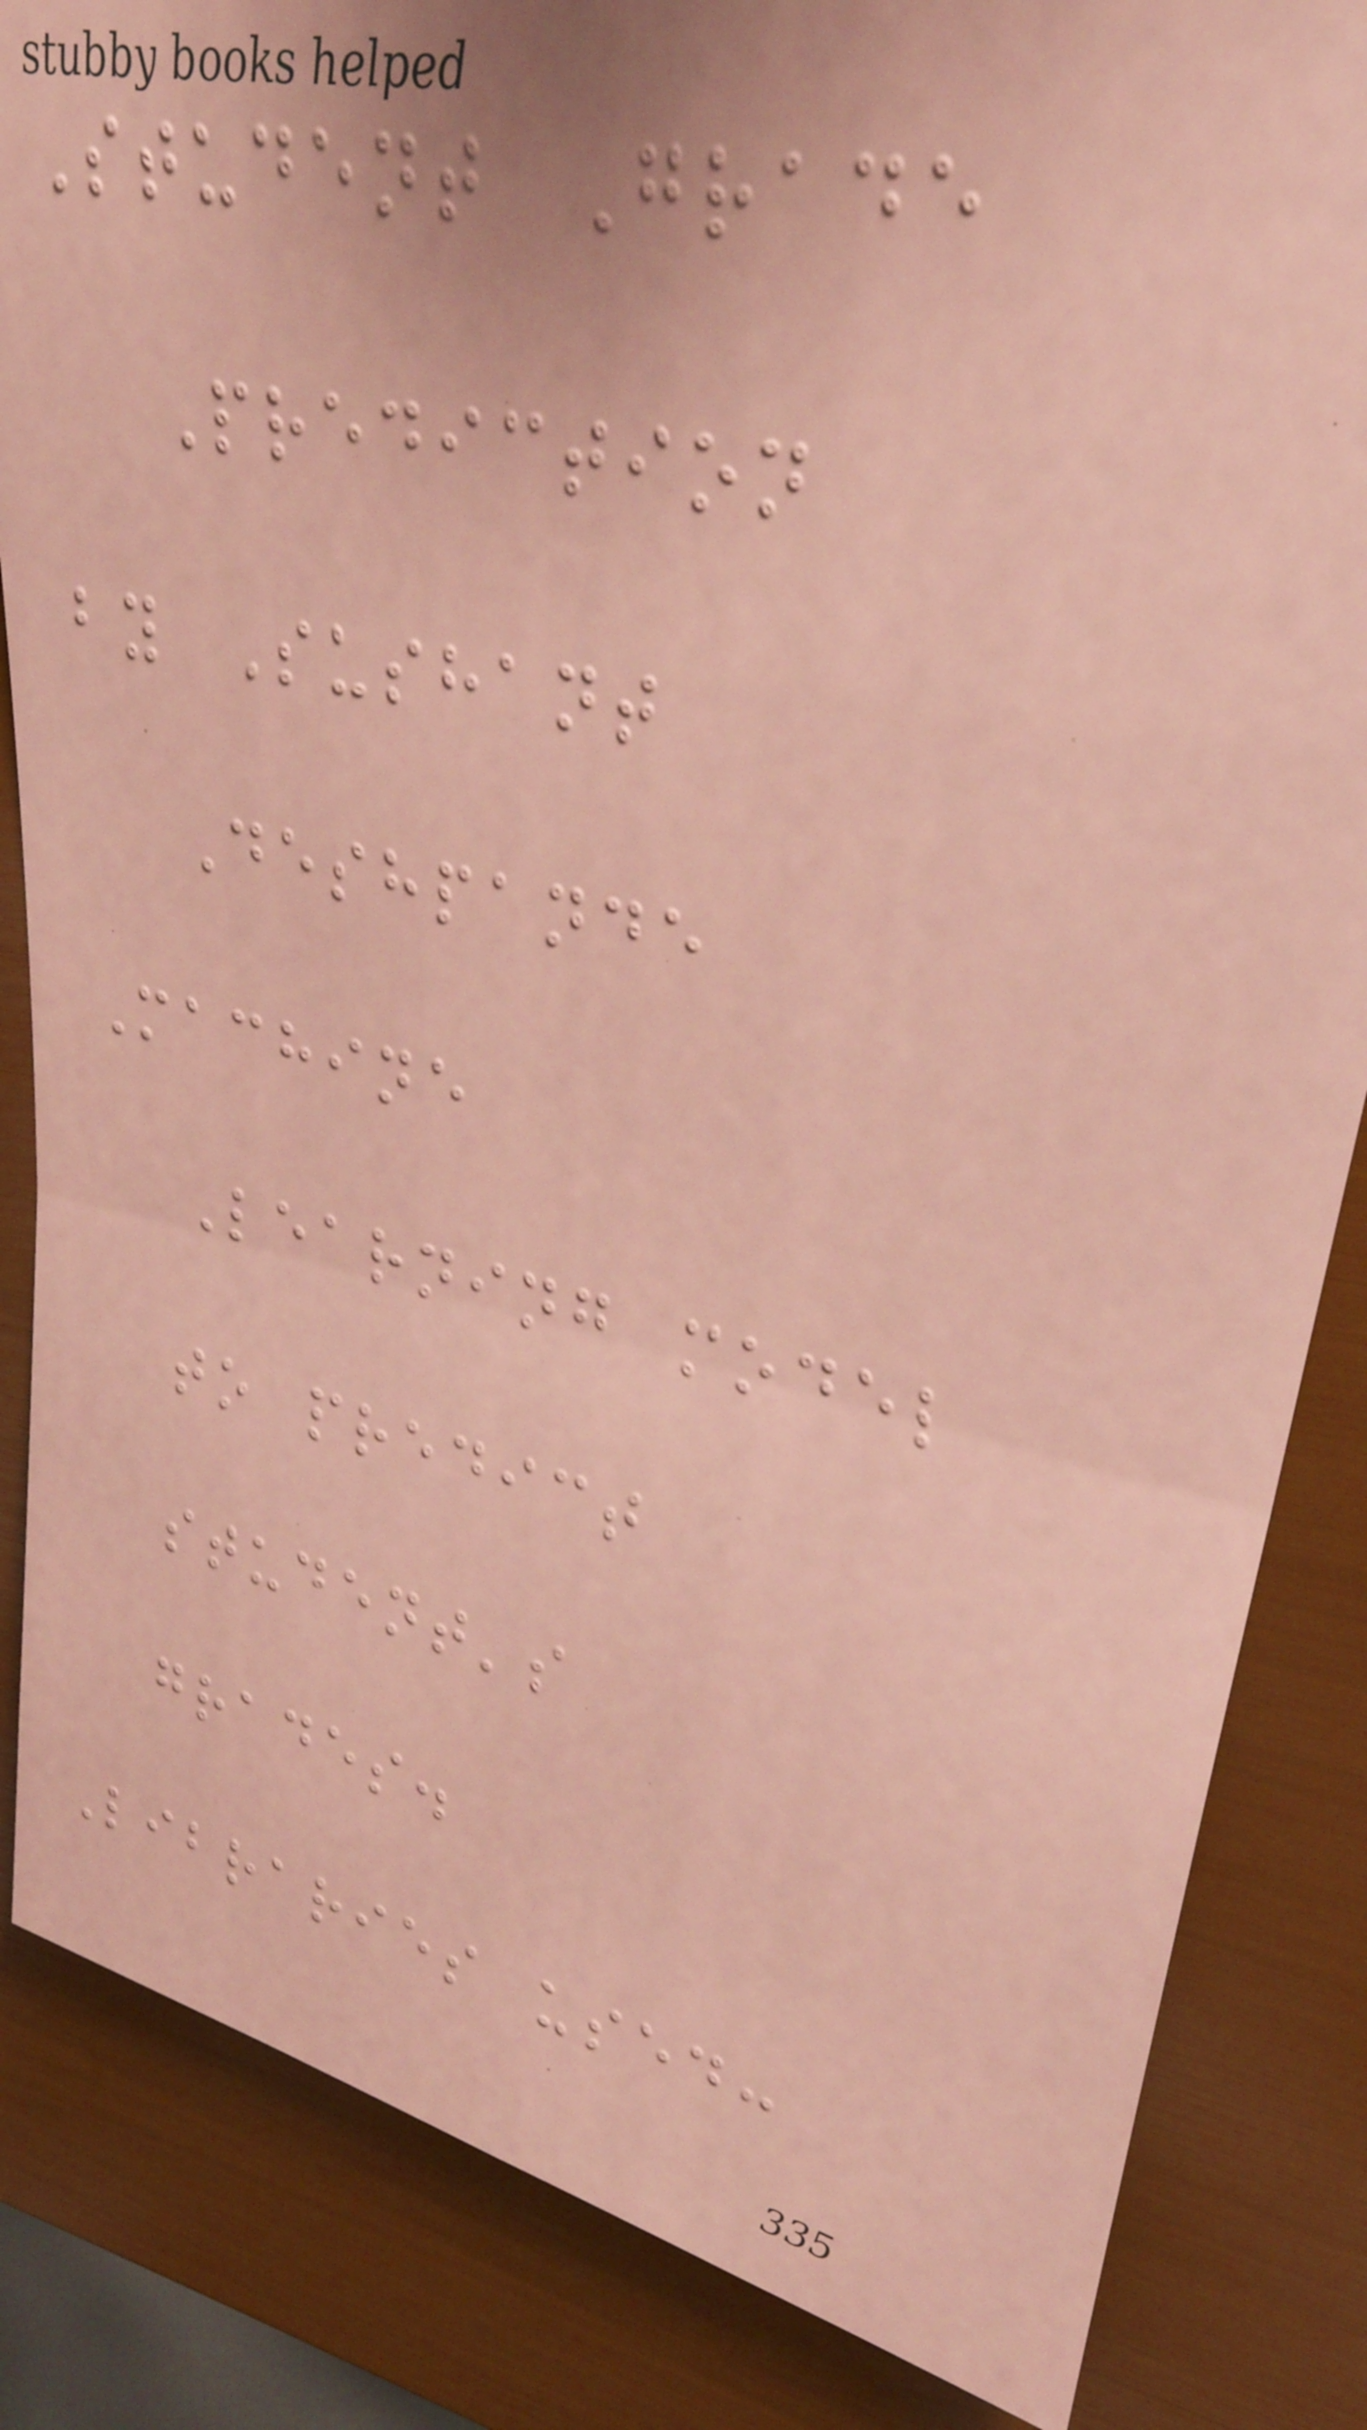Student Grade
Prediction
by Sushant
Deshpande
Machine
Learning model
to predict
student's
grades.
Libraries used:
